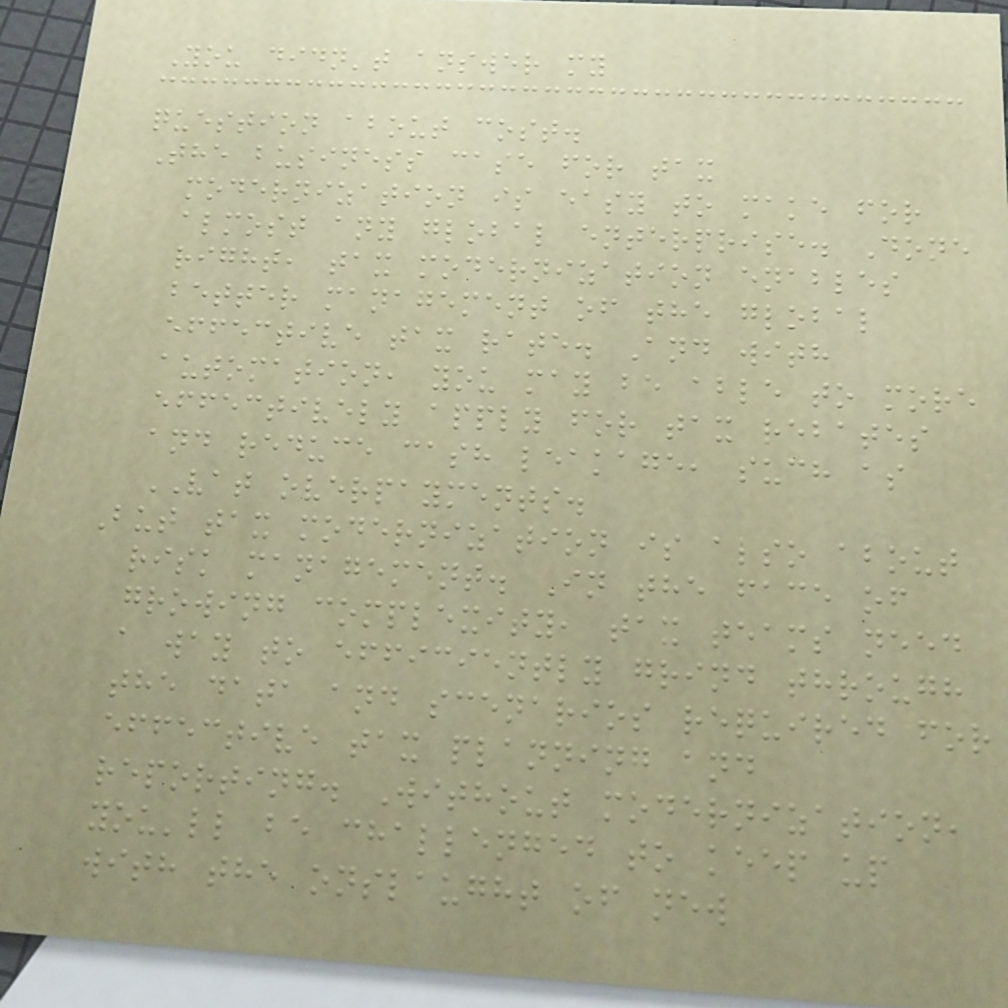You didn't answer my
question about cost.
The business case for tax
modernization is easy to make for
almost any global enterprise. Done
right, tax modernization enables
better management of the global
effective tax rate. And with
automation, you may be able to more
effectively apply for tax rebates
and reduce cash leakage, such as
VAT overpayments.
But tax modernization is also about
risk management. In the face of
growing complexity, tax teams need
a way to efficiently grind through
the data and scenarios required for
effective tax planning and
reporting. Without modernization,
you'll be challenged to keep up
with the onslaught of new
